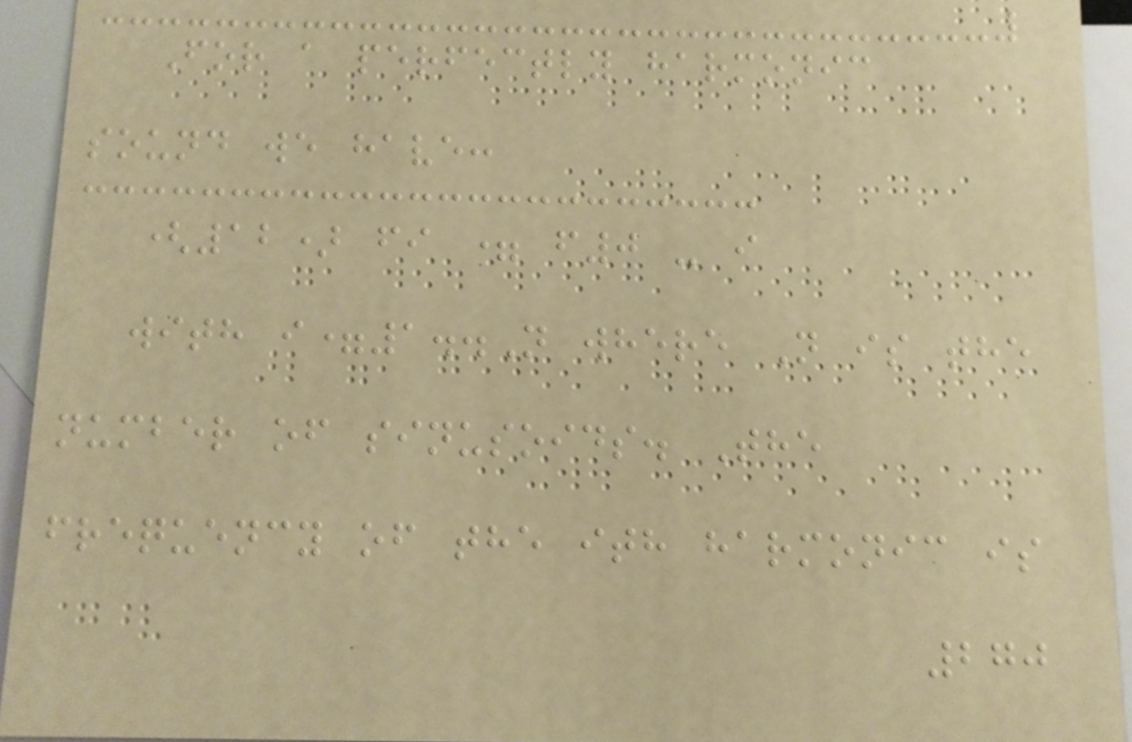For a perfectly harmonic
sound we have:
(12) fi = f0 - i
with i=1..N where N is the
number of sinusoids. The
frequency of the ith harmonic is
270
